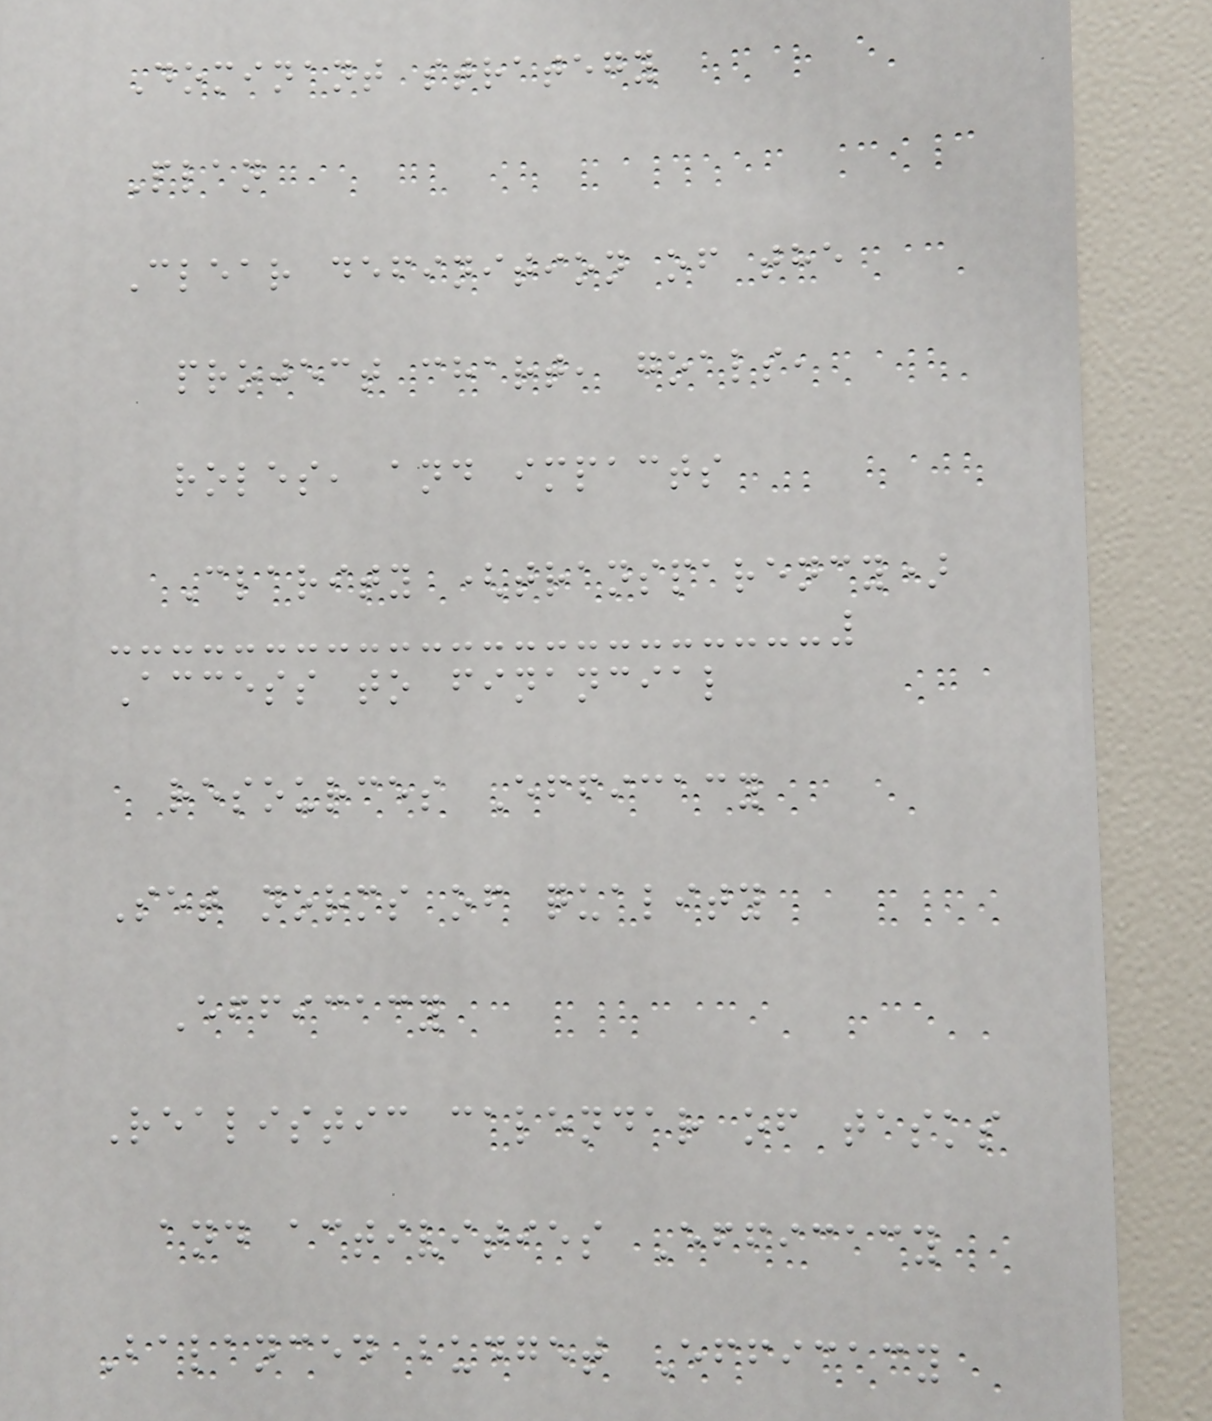Dominant strategy
Plan
Clear definition of the
project chart, goals,
roles, and impacts
Clarity (transparency)
Access to financial
resources Efficacy
Set norms of quality
Efficacy
Realistic calendar of tasks
and activities Efficacy
Balanced budget Efficacy
